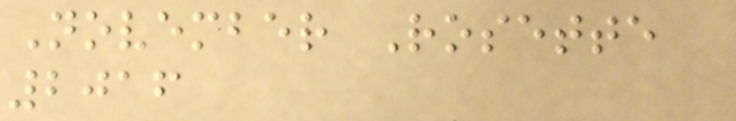November Rosette
2016
